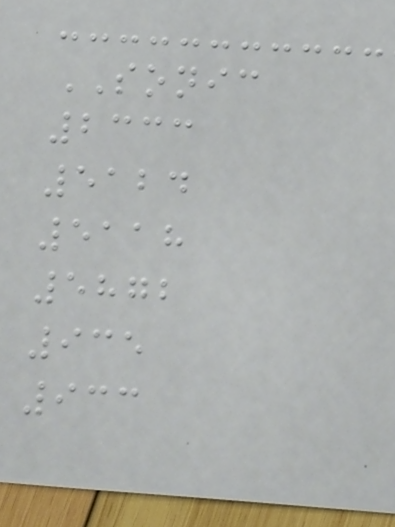SONIC
2333
5124
5118
5872
935
933
